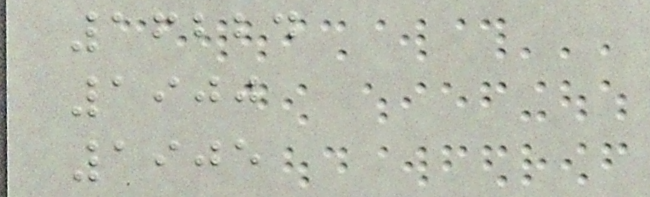16224
1900
1905
